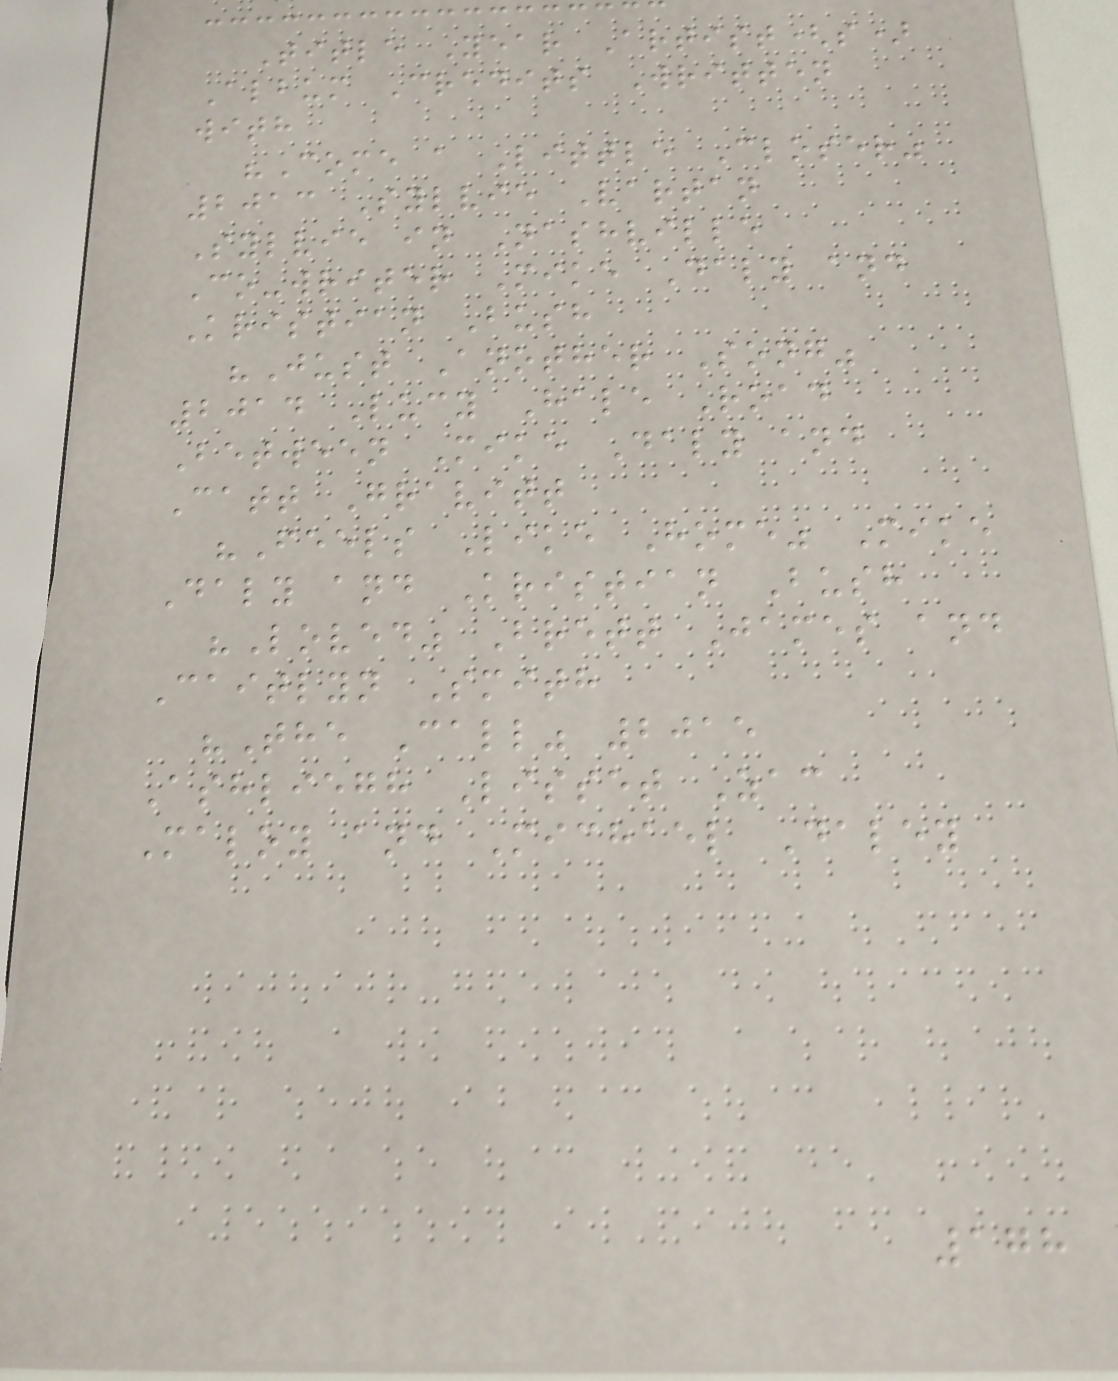Title Year Artist(s)
Album Credits Written
with
"Come a Little Closer"
2013 Sylvie Vartan
Sylvie in Nashville
Co-writer Mike Daly and
Kristian Bush
"Just Another Song"
2014 Lucy Hale Road
Between Mike Daly and
Catt Gravitt
"Feels Like Home" Mike
Daly and Kristian Bush
"Loved" Brett James and
Caitlyn Smith
"The Call" 2015
Ashliegh Lisset Zac
Maloy and Michael Daley
178
